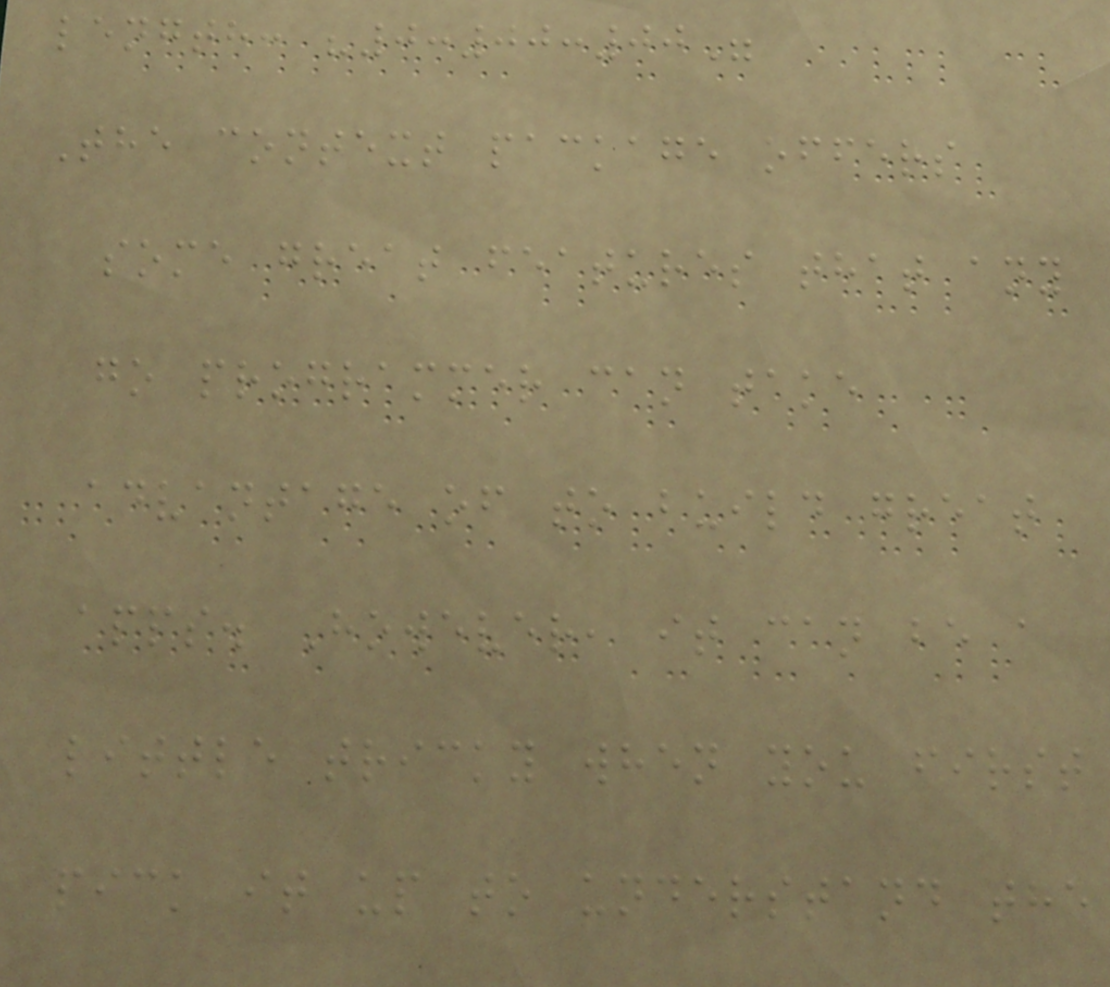length: "0:00:00"
The context package offers
some great features that any
go programmer can take
advantage of to build great
apps. However, it can be a
little tricky when you first
pick it up to understand the
